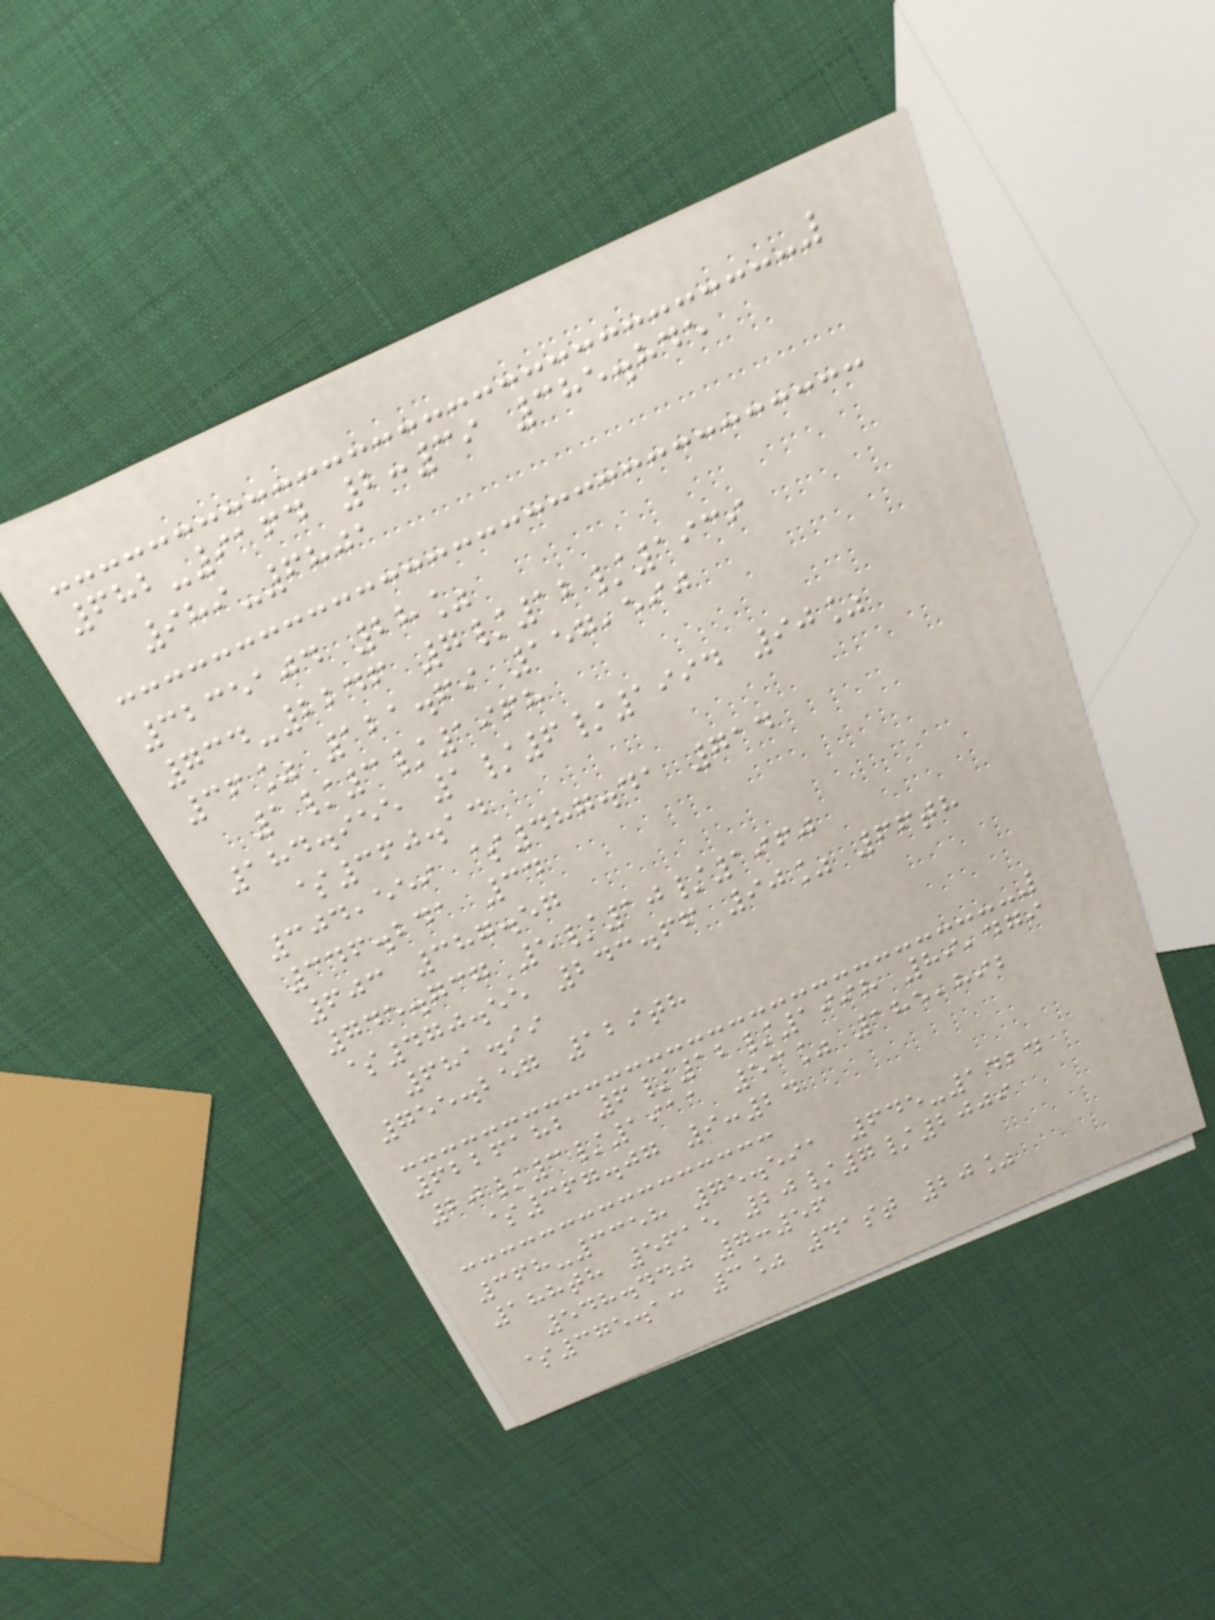682-9164 2:39 385.845
989-6801
3235104 28%
734-2246 7/12/1939
36% 121.69 157,590
1/3/1968
184.955 1/6/1994 90%
$360.14
304,559 $487.41 714
346.241 34
603 387.57
745.737 5/10/1960
$470.55 243.66 90% 66th
681.99
755.257 129th
6226182 6/12/1998 89,479
20/3/1911 53% 185,892
$367.07 9:24
368-3358 75.591 645-1424
188th 5615 20/7/2009
548.440 7:56
$375.13 3% 41st 20%
